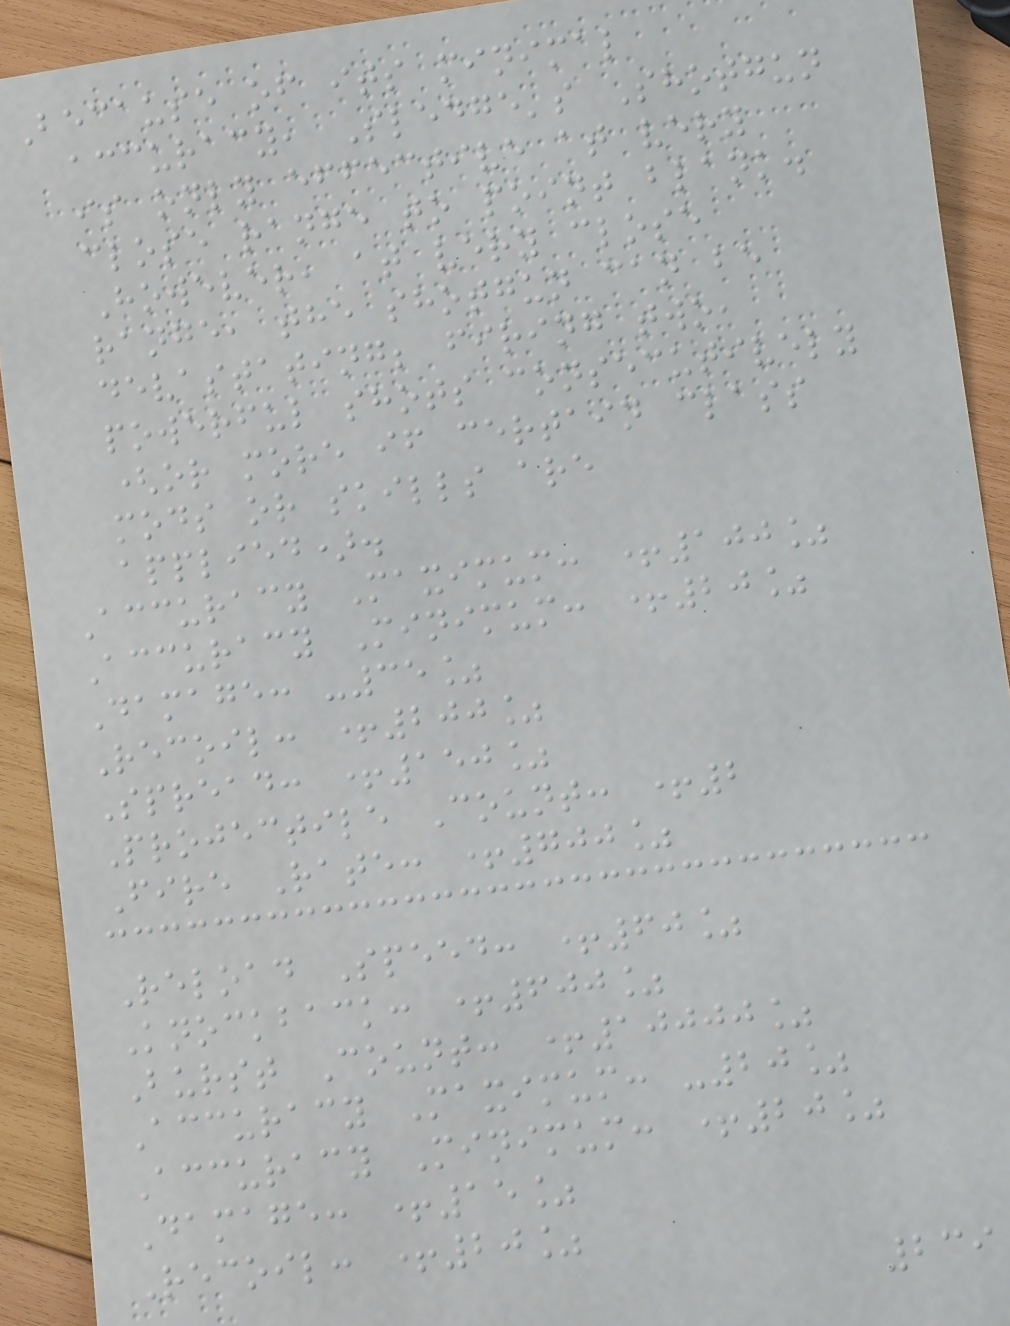Because of its minimal
accuracy, Sledge's Shotgun
is only effective at very
close range to point blank.
However, at very close
range, the shotgun can be
devastating; firing two,
powerful shots consecutively
(or more if certain class
mods or skills are
applied).
Accuracy Maximum: +100%
Accuracy Minimum: +20%
Damage: -35%
Recoil: +200%
Spread: +150%
Projectile Count: +2
Fire Rate: +700%
Reload Speed: +60%
Knockback: +600%
Burst Count: +10000%
Accuracy Maximum: -20%
Accuracy Minimum: +20%
Damage: +15%
Recoil: +20%
239
